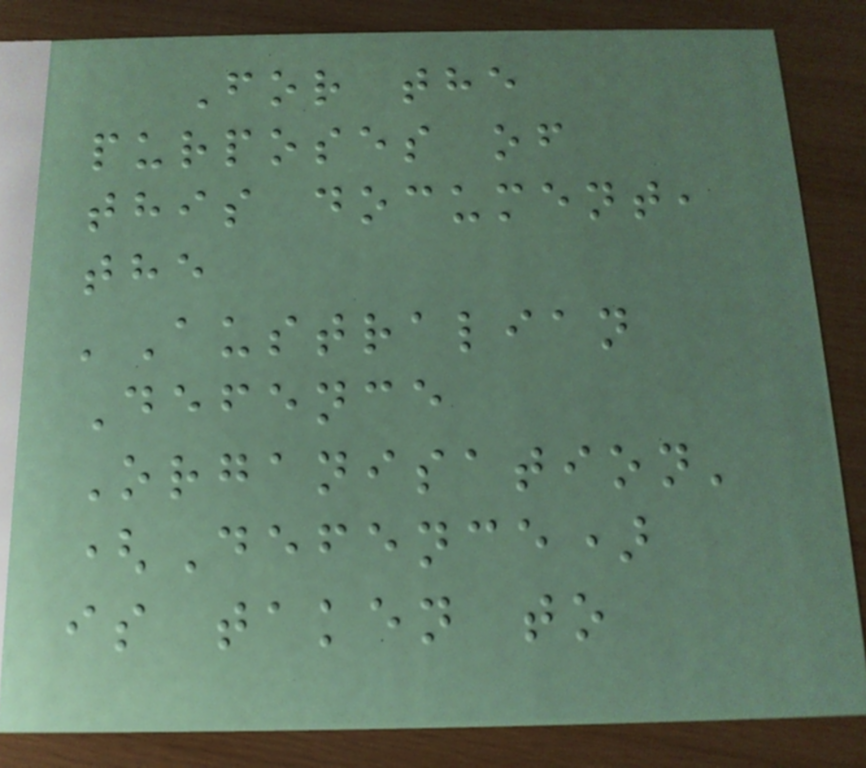For the
purposes of
this document,
the
'Australian
Defence
Organisation'
(Defence)
is taken to
